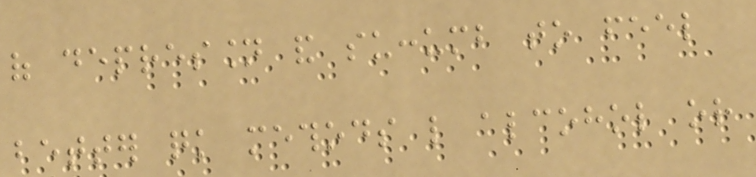of depression and succumb to feel
better quick methods like alcohol or
